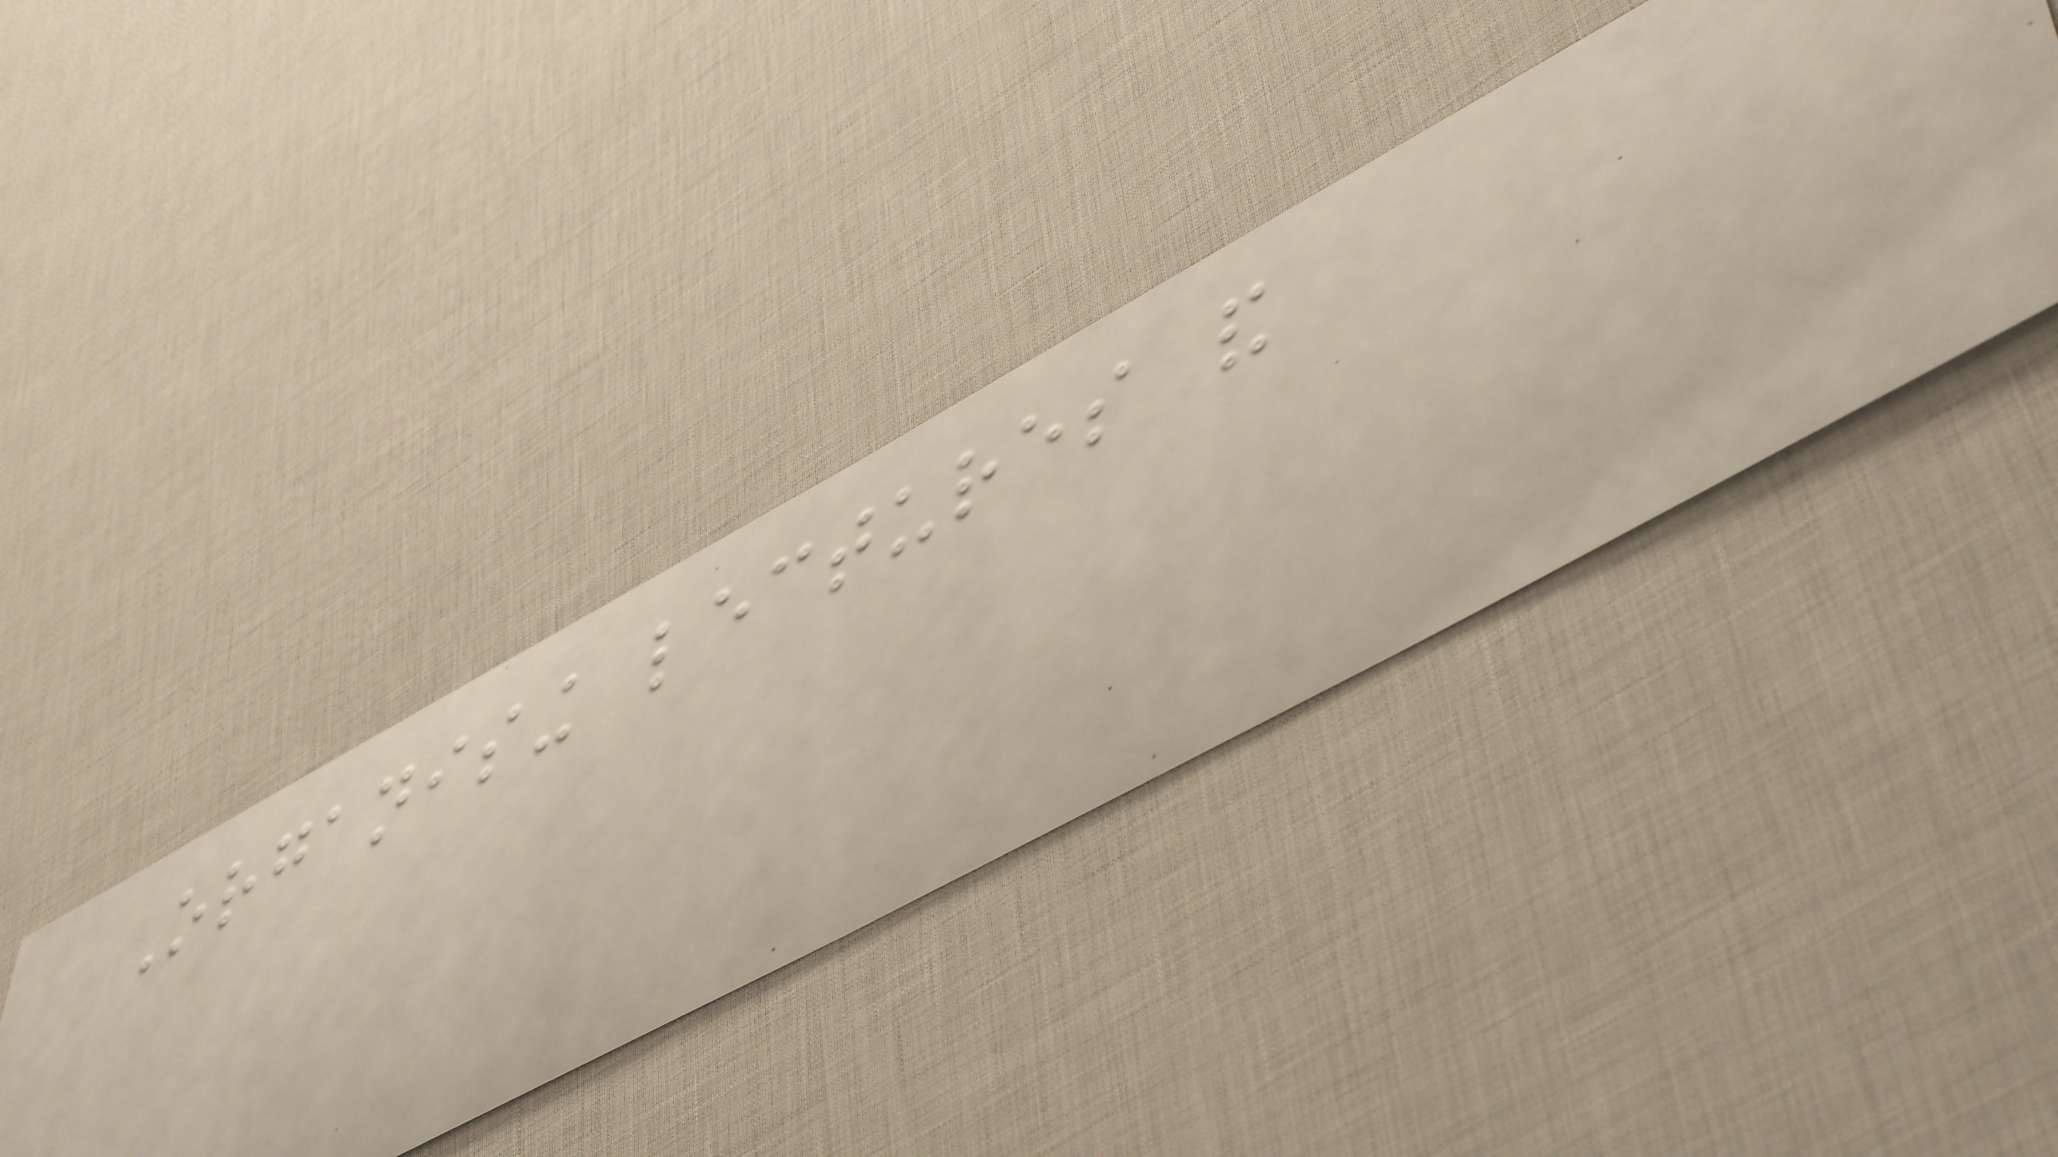Organising lectures and
